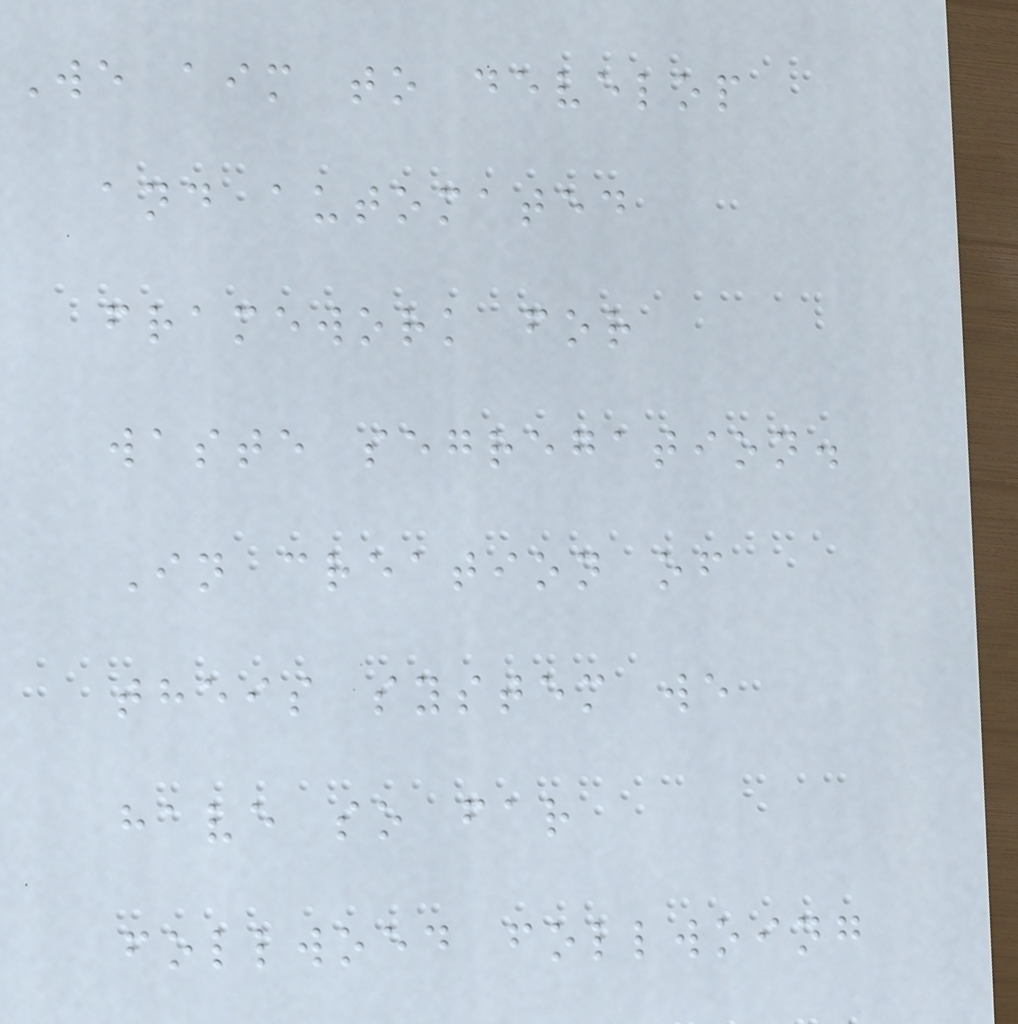We aim to develop
and automated
framework for
waste segregation.
In creation of
theis system we
have so far
follwoed follwoing
